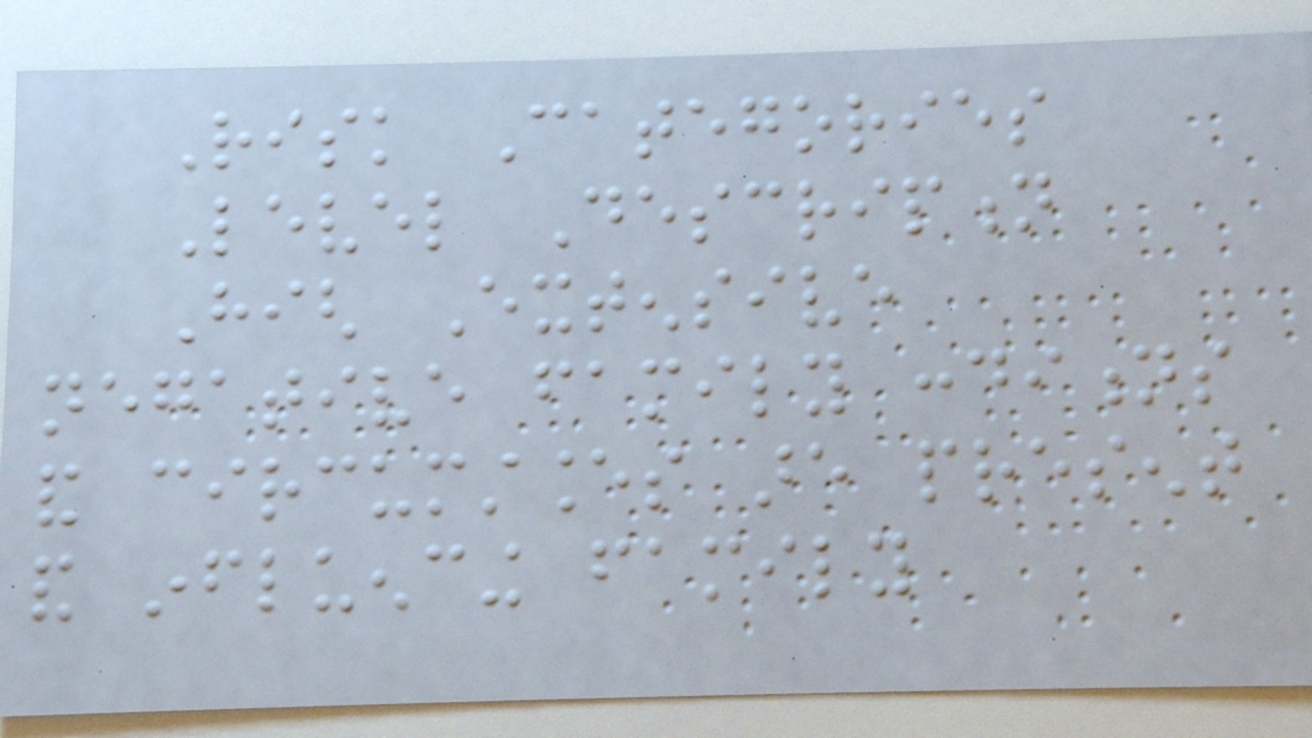Risk Categories
Level Description
High Extensive
negative family conditions
and circumstances are present
and influencing family
